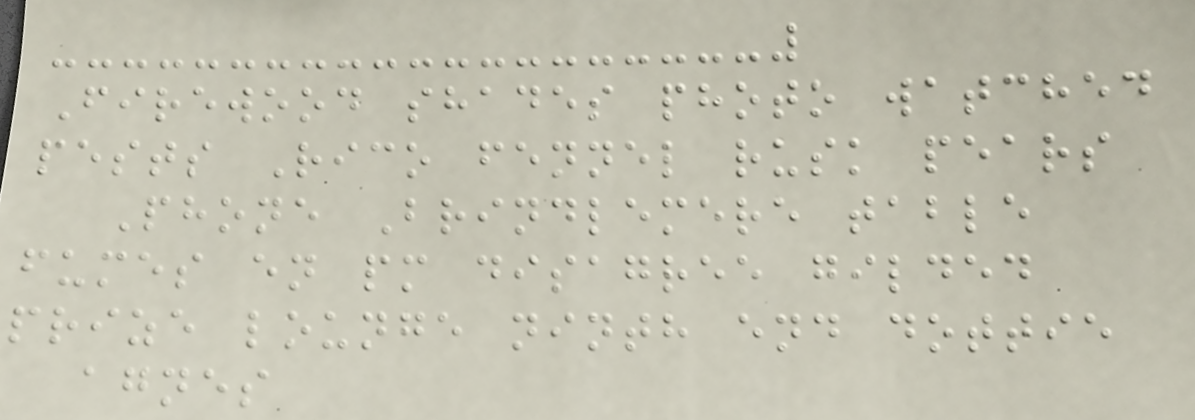Firewood shades photo watched
pests Rico fennel rusk pears
Phone Brindlemere table
fumes en pm disagree gilded
prize lounge ninth end dottie
agnes
